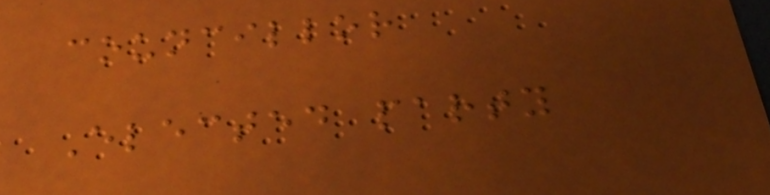councillor
Elected party
